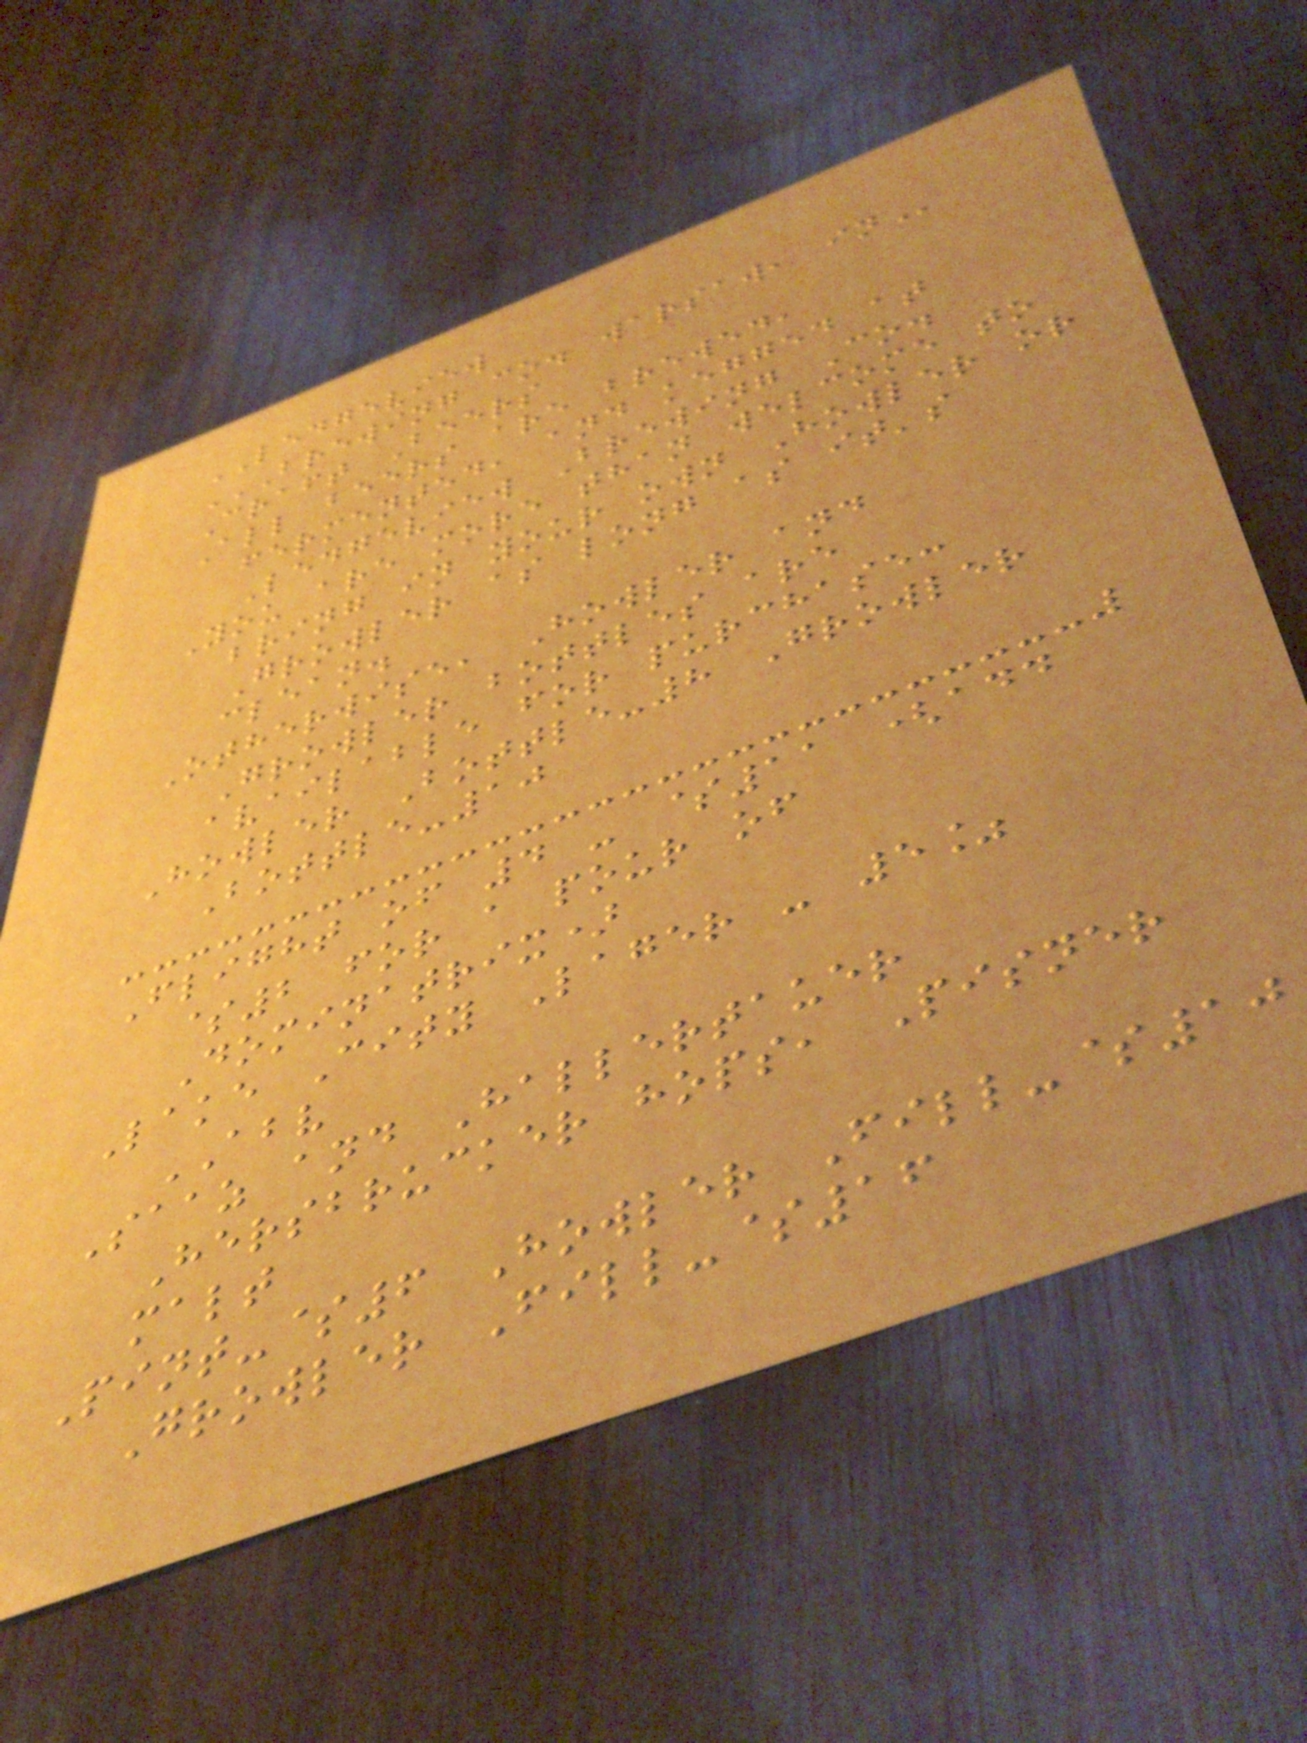LEDGEVIEW
BREWING CO. WARSAW, IN
Craft Beers
All beers are brewed,
fermented, and kegged at
Ledgeview Brewing Co.
You are more than welcome to
bring in your own Howler or
Growler as long as it's
clean.
Otherwise, Howler and
Growler bottles are
available for purchase:
Howler Bottle-8 Growler
Bottle-10
Flight of 4 - $11 (add
$2 for a pour of
Dominatrix)
Lake City Lager - 5%
ABV
Saaz and Hallertauer
Hersbrucker hops, Pisner
malt
Pint-$6 Howler Fill-$10
Growler Fill-$16
